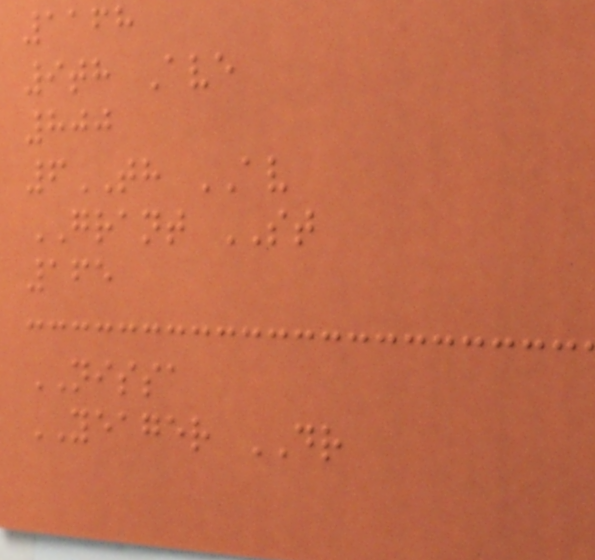1168
9th Ave
800
6TH AV
GRANT ST
165
NISSA
YEAGER DR
